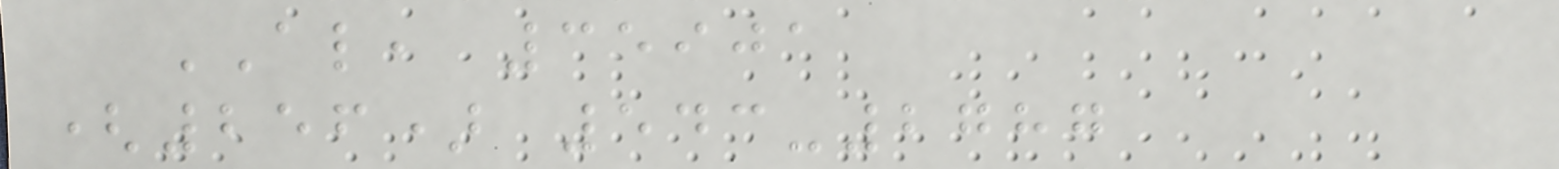AL, 35901
(256) 543-2787
